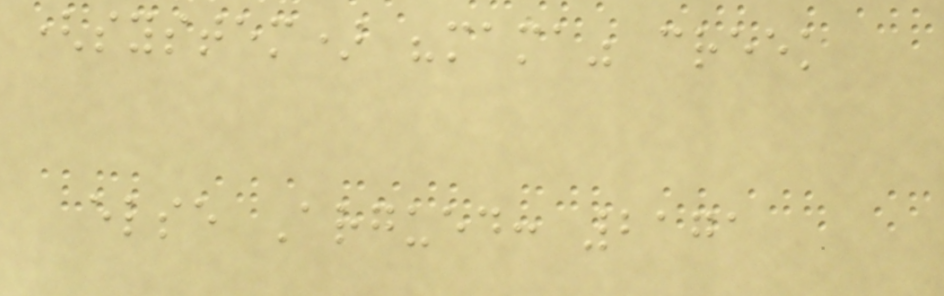(system) "mama" creek
else Argued: 2171
